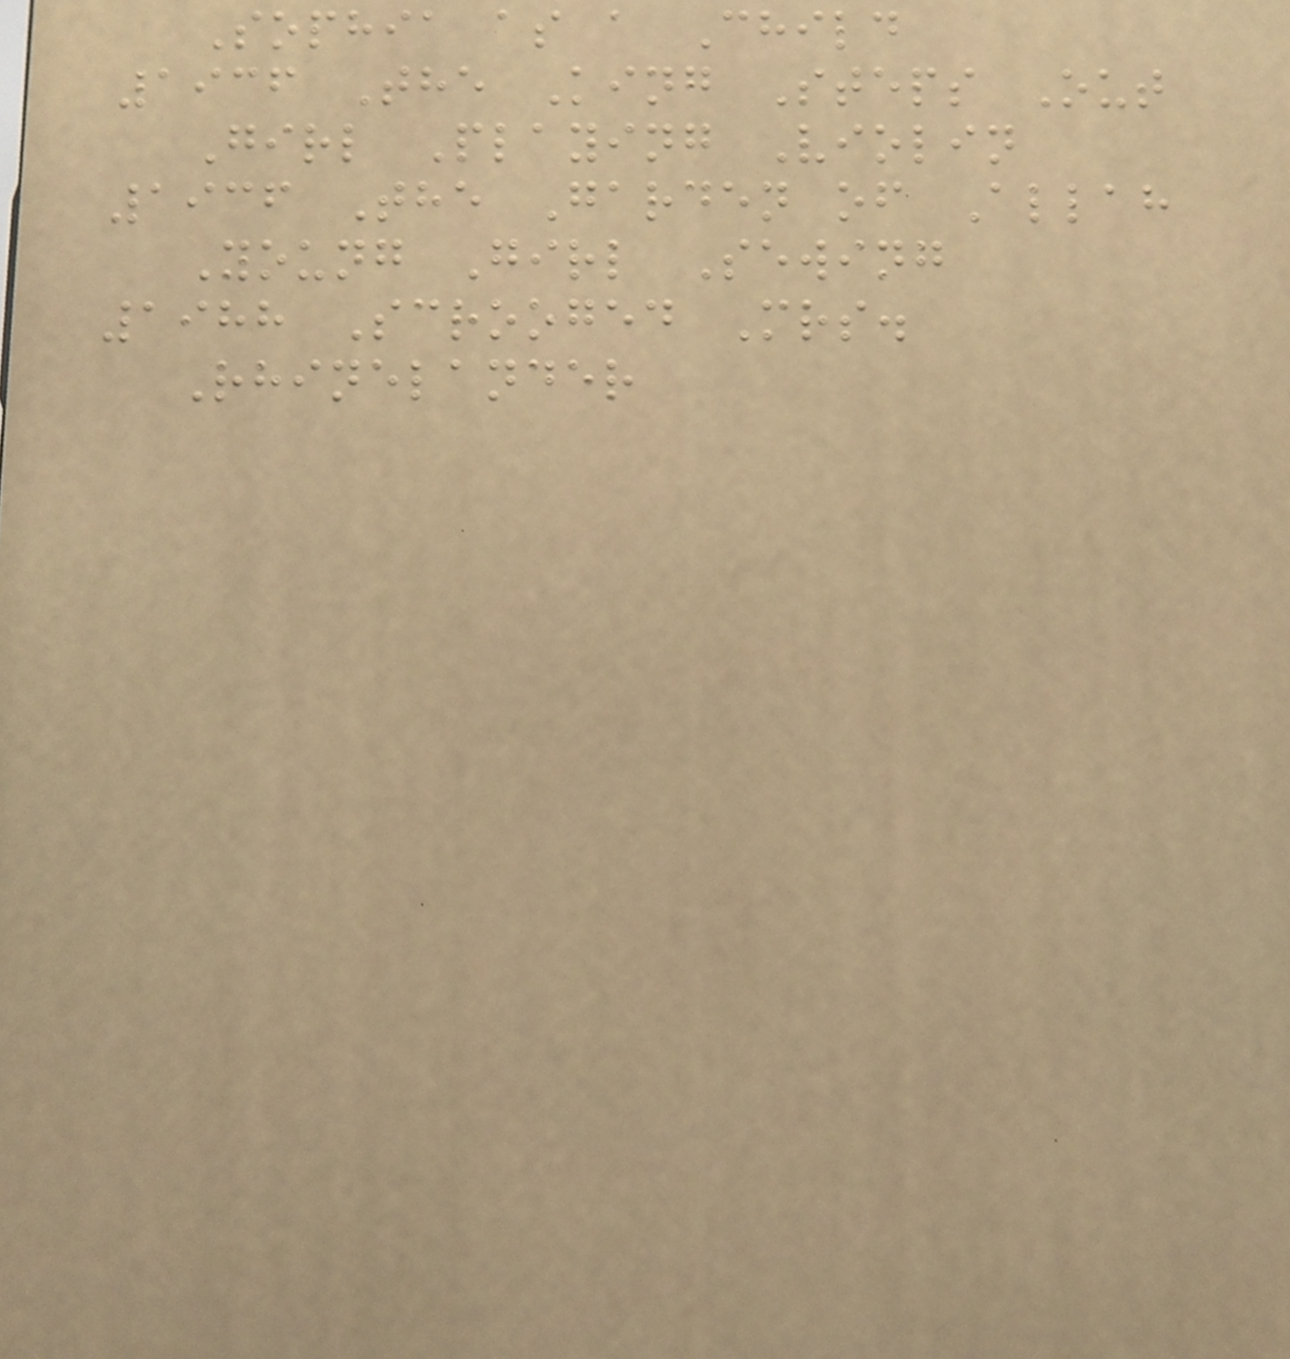Sophia as a Child
1936 The King Steps Out
Girl Playing Violin
1936 The Garden of Allah
Young Girl Sewing
1988 Scrooged Mrs.
Rhinelander
